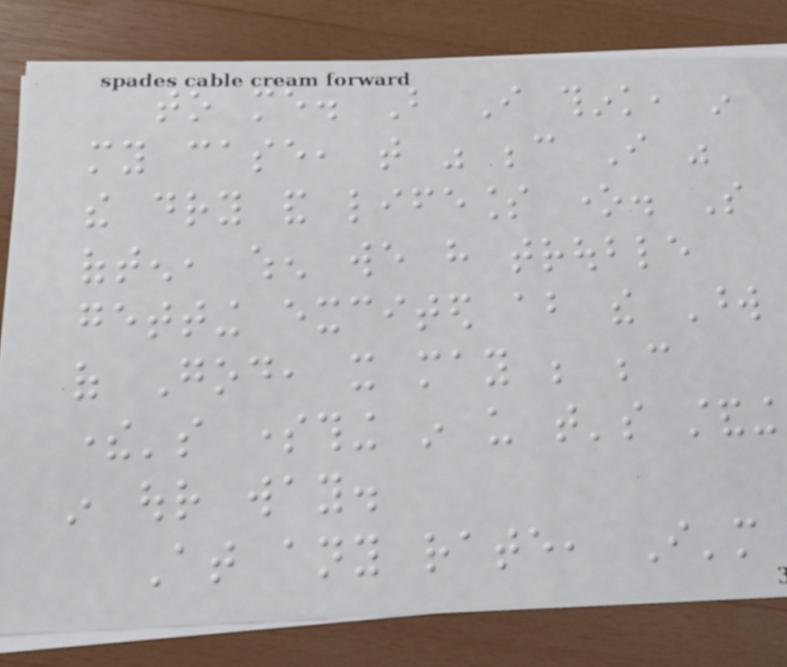to me. But I think, in
my case, that was because I was
the dry and lifeless one. So
often, when we have trouble
getting excited about the Word
of God, it may be because
there's something in us that's standing
in our way.
At any rate, I'm
